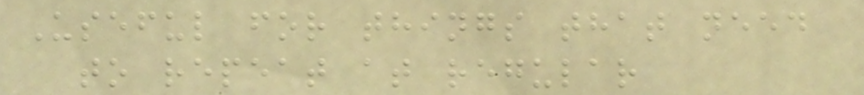Useful for things that need
to repeat at regular
